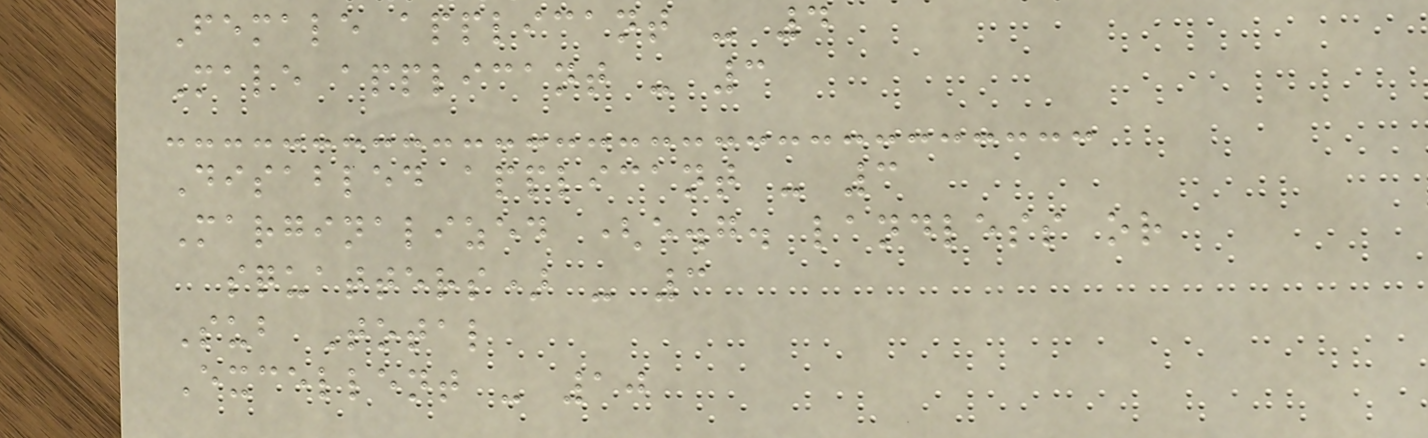Female applicant - 4
Male applicant - 3
Disabled applicant - 3
Marginalized (e.g. landless or
squatters) - 3
Sub Total
Excellent - 10
